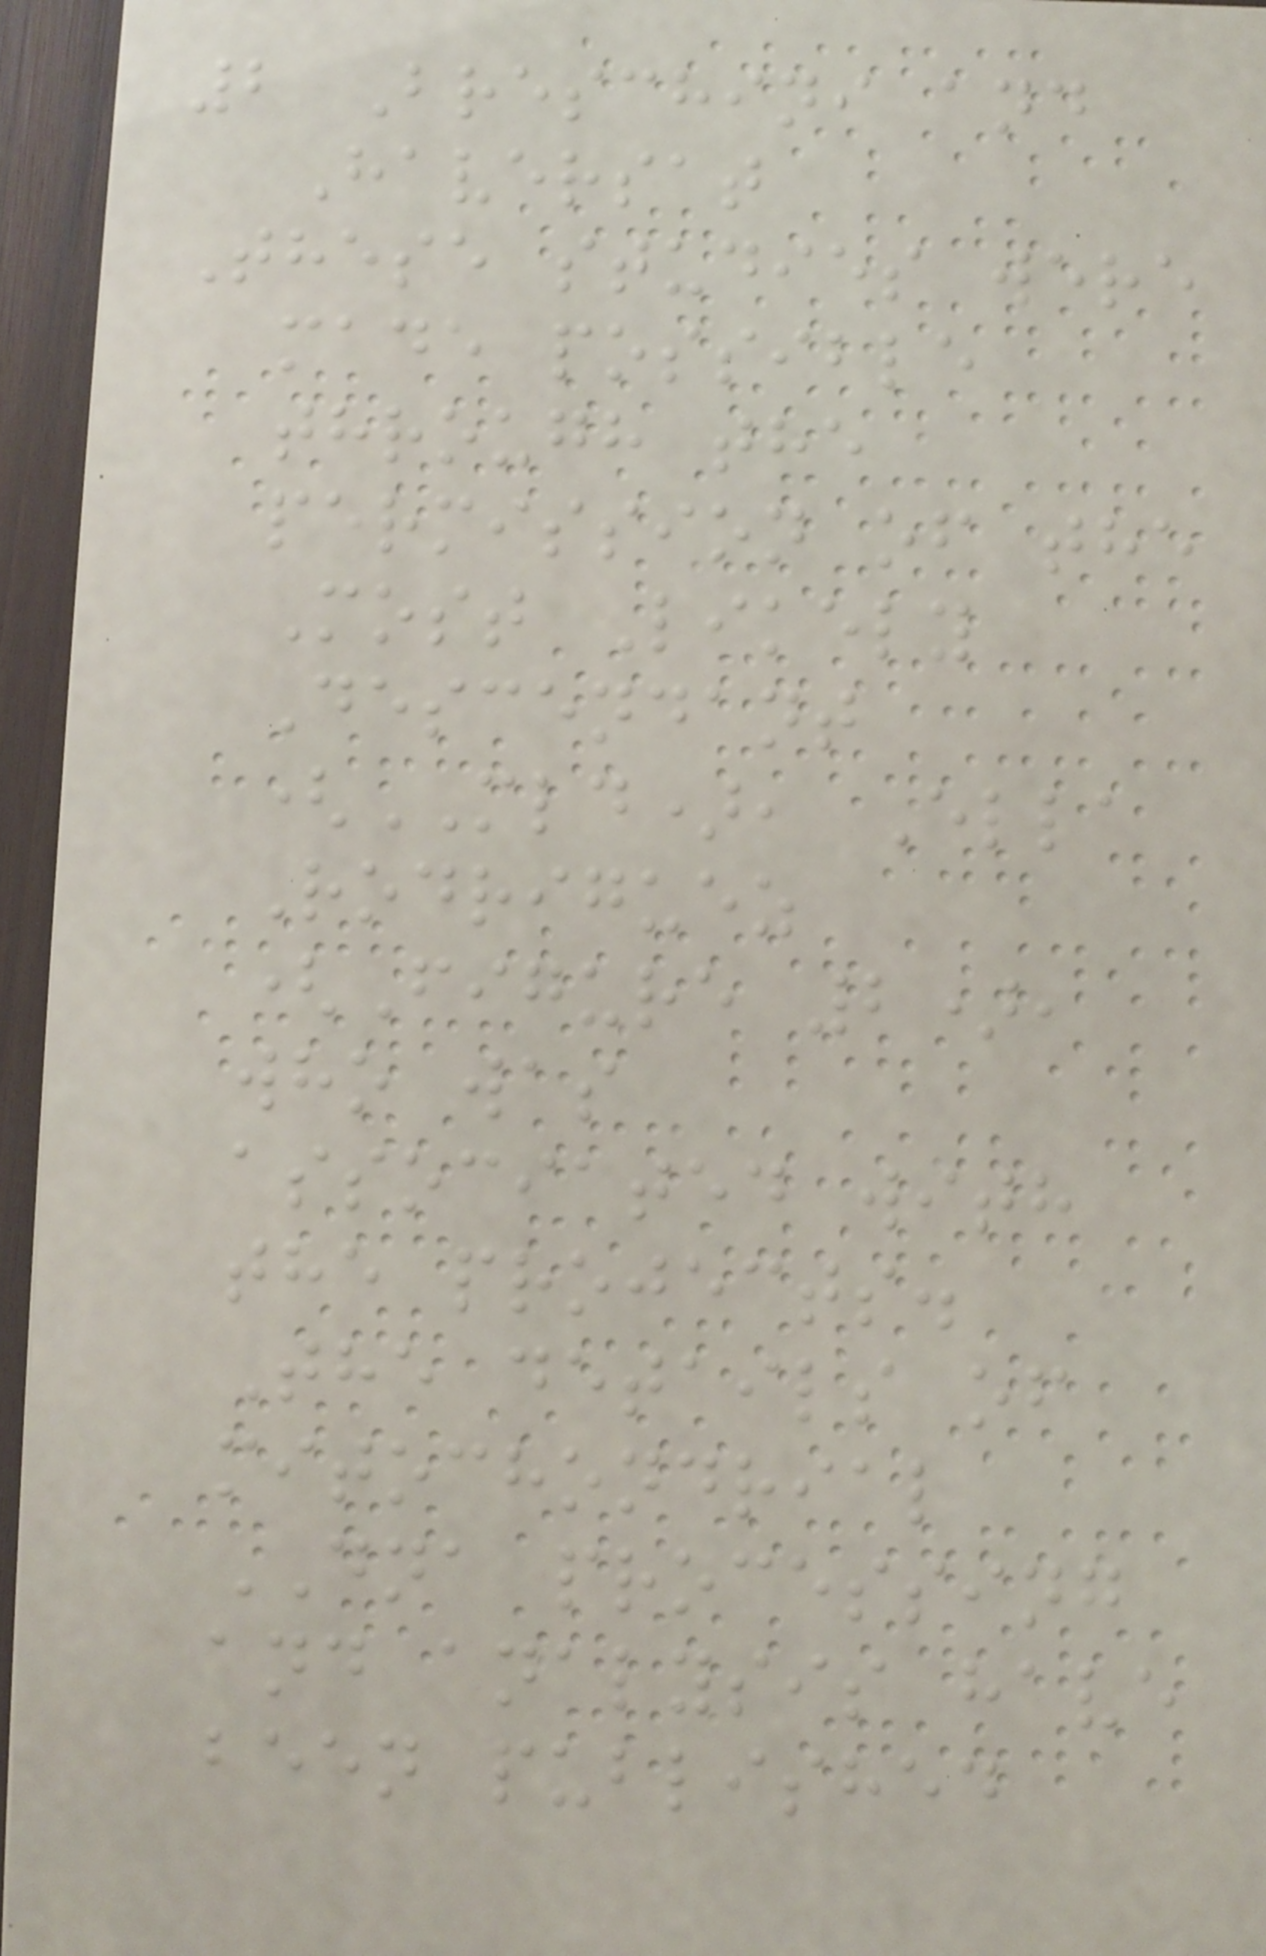2 Breschini and
Haversat
These studies were
made possible
through the
permission of the
Most Likely
Descendant
(MLD), Ella
Rodriguez
(Figure 2),
who was
associated with
the projects.
The details of
mitochondrial
DNA processing
and analysis have
been published
